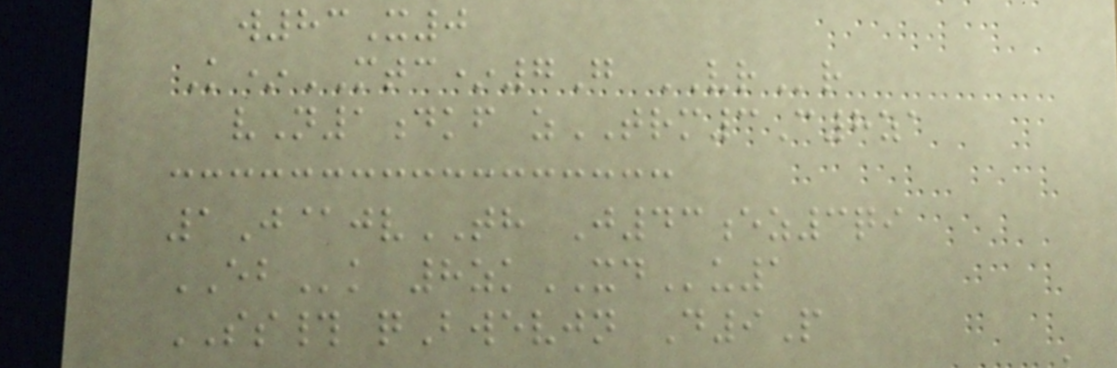w83X0
K*MTC*7G VRr
vN1dkf zTRM3C8za
1J@jvTH J43ez3qi
EBk 8zkXDu1
SS# qBwevjn D9P
